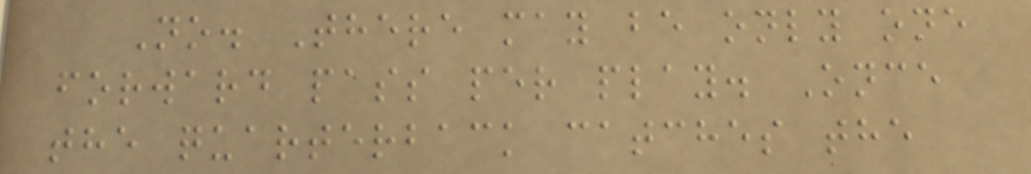No. There may be only one
forward pass per play. Once
the quarterback catches the
